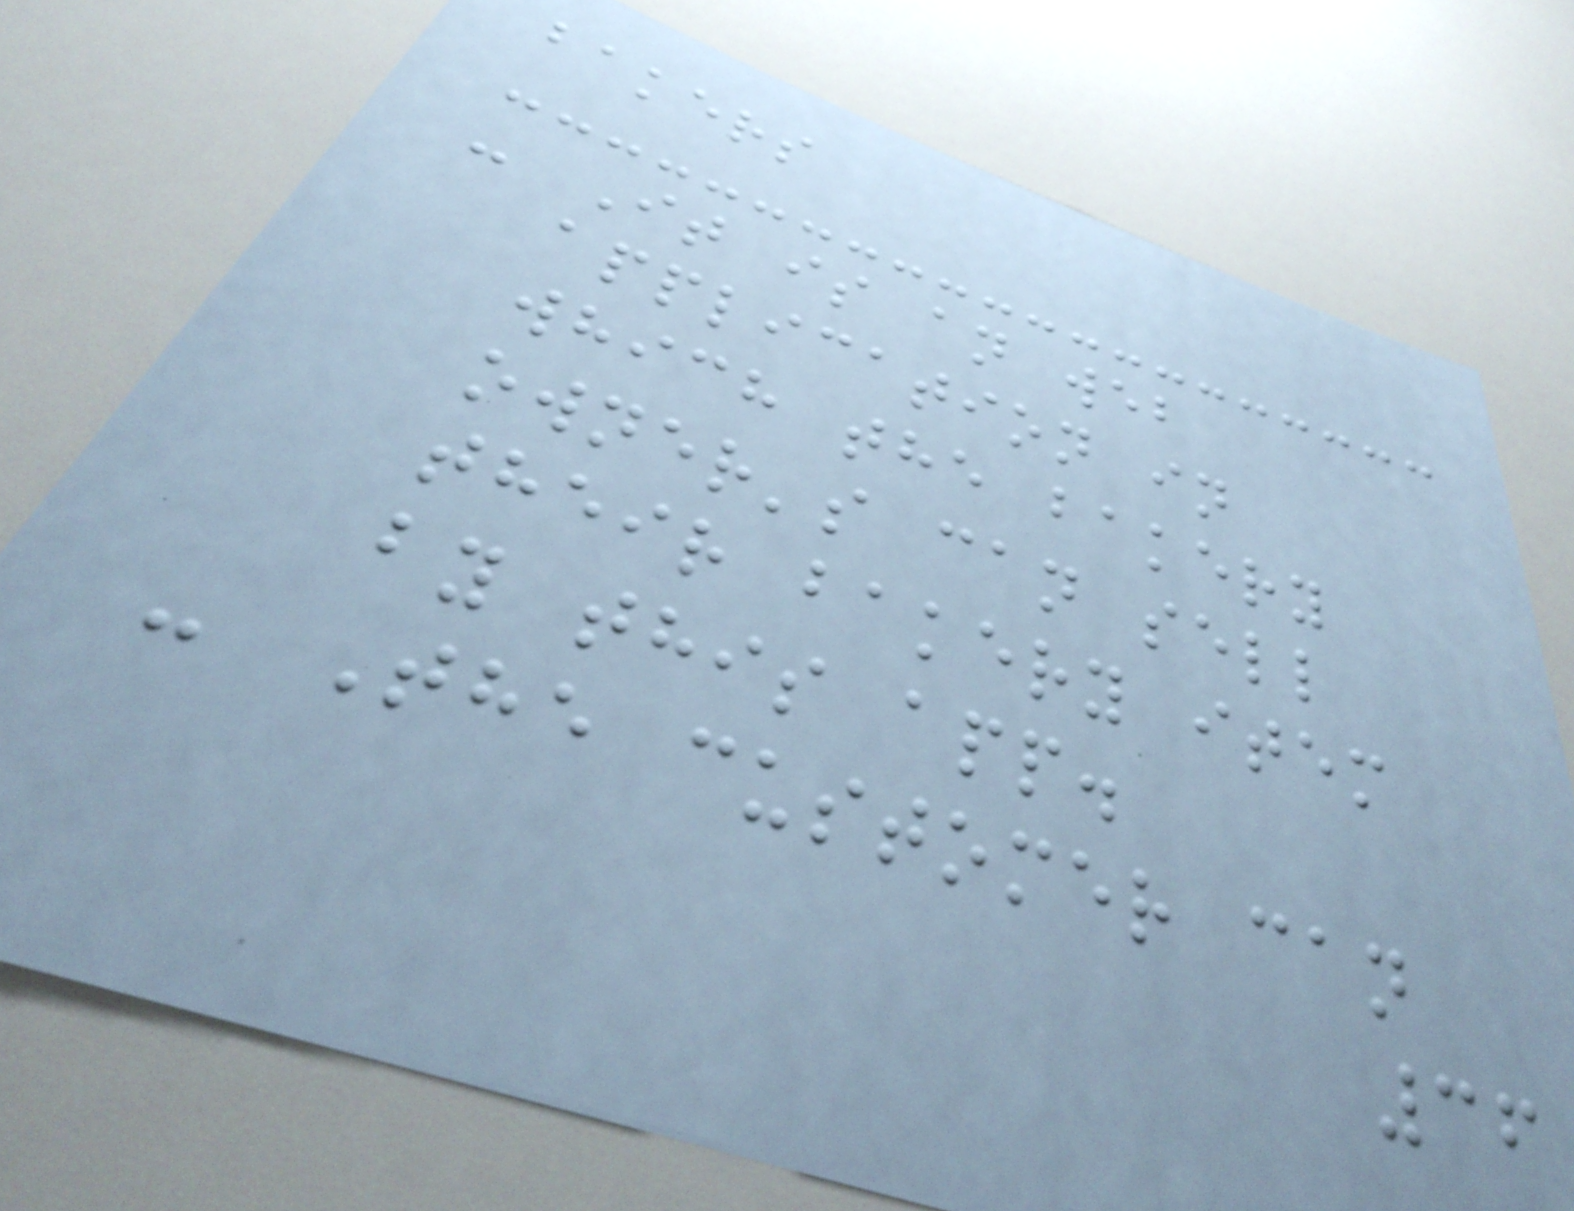bakers
- It is an web
application in
which the bakery
owner's can sell
their bakery item
by this app.
- The customer can
36
